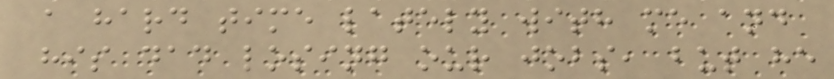a hard time lately with me and
his dad losing our jobs, but he
